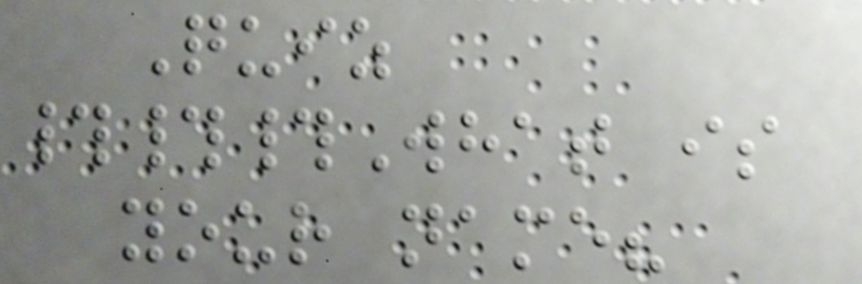Quiz
###What is
your name?
